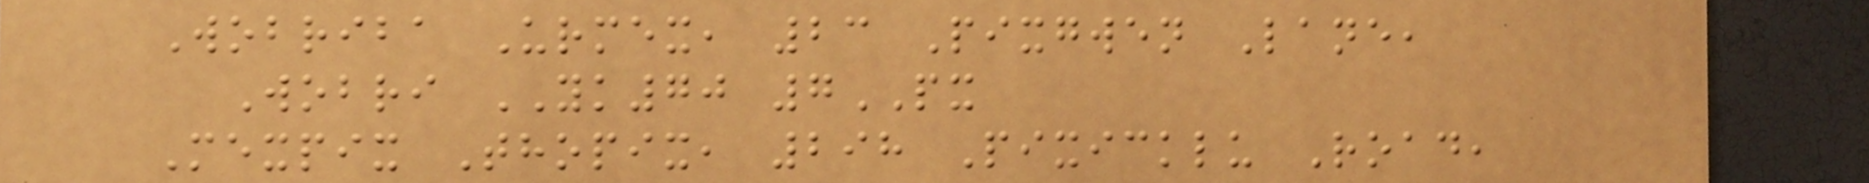Wobriba Urmex, 23 Pixgwen Lane,
Wobri YK70 7PX
Mexpix Thopix, 298 Pixicklu Road,
